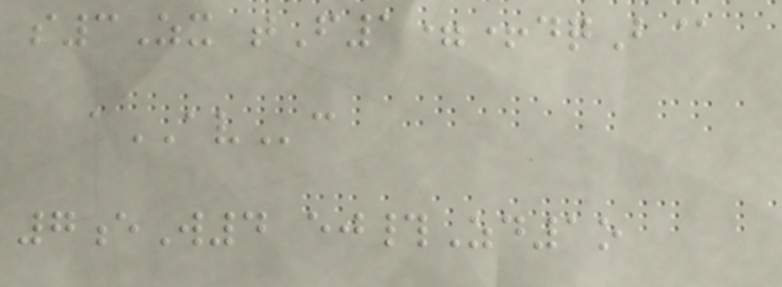s3Zx tF1=+dqB@
aAVc
7eW4 ej#Zd1o
